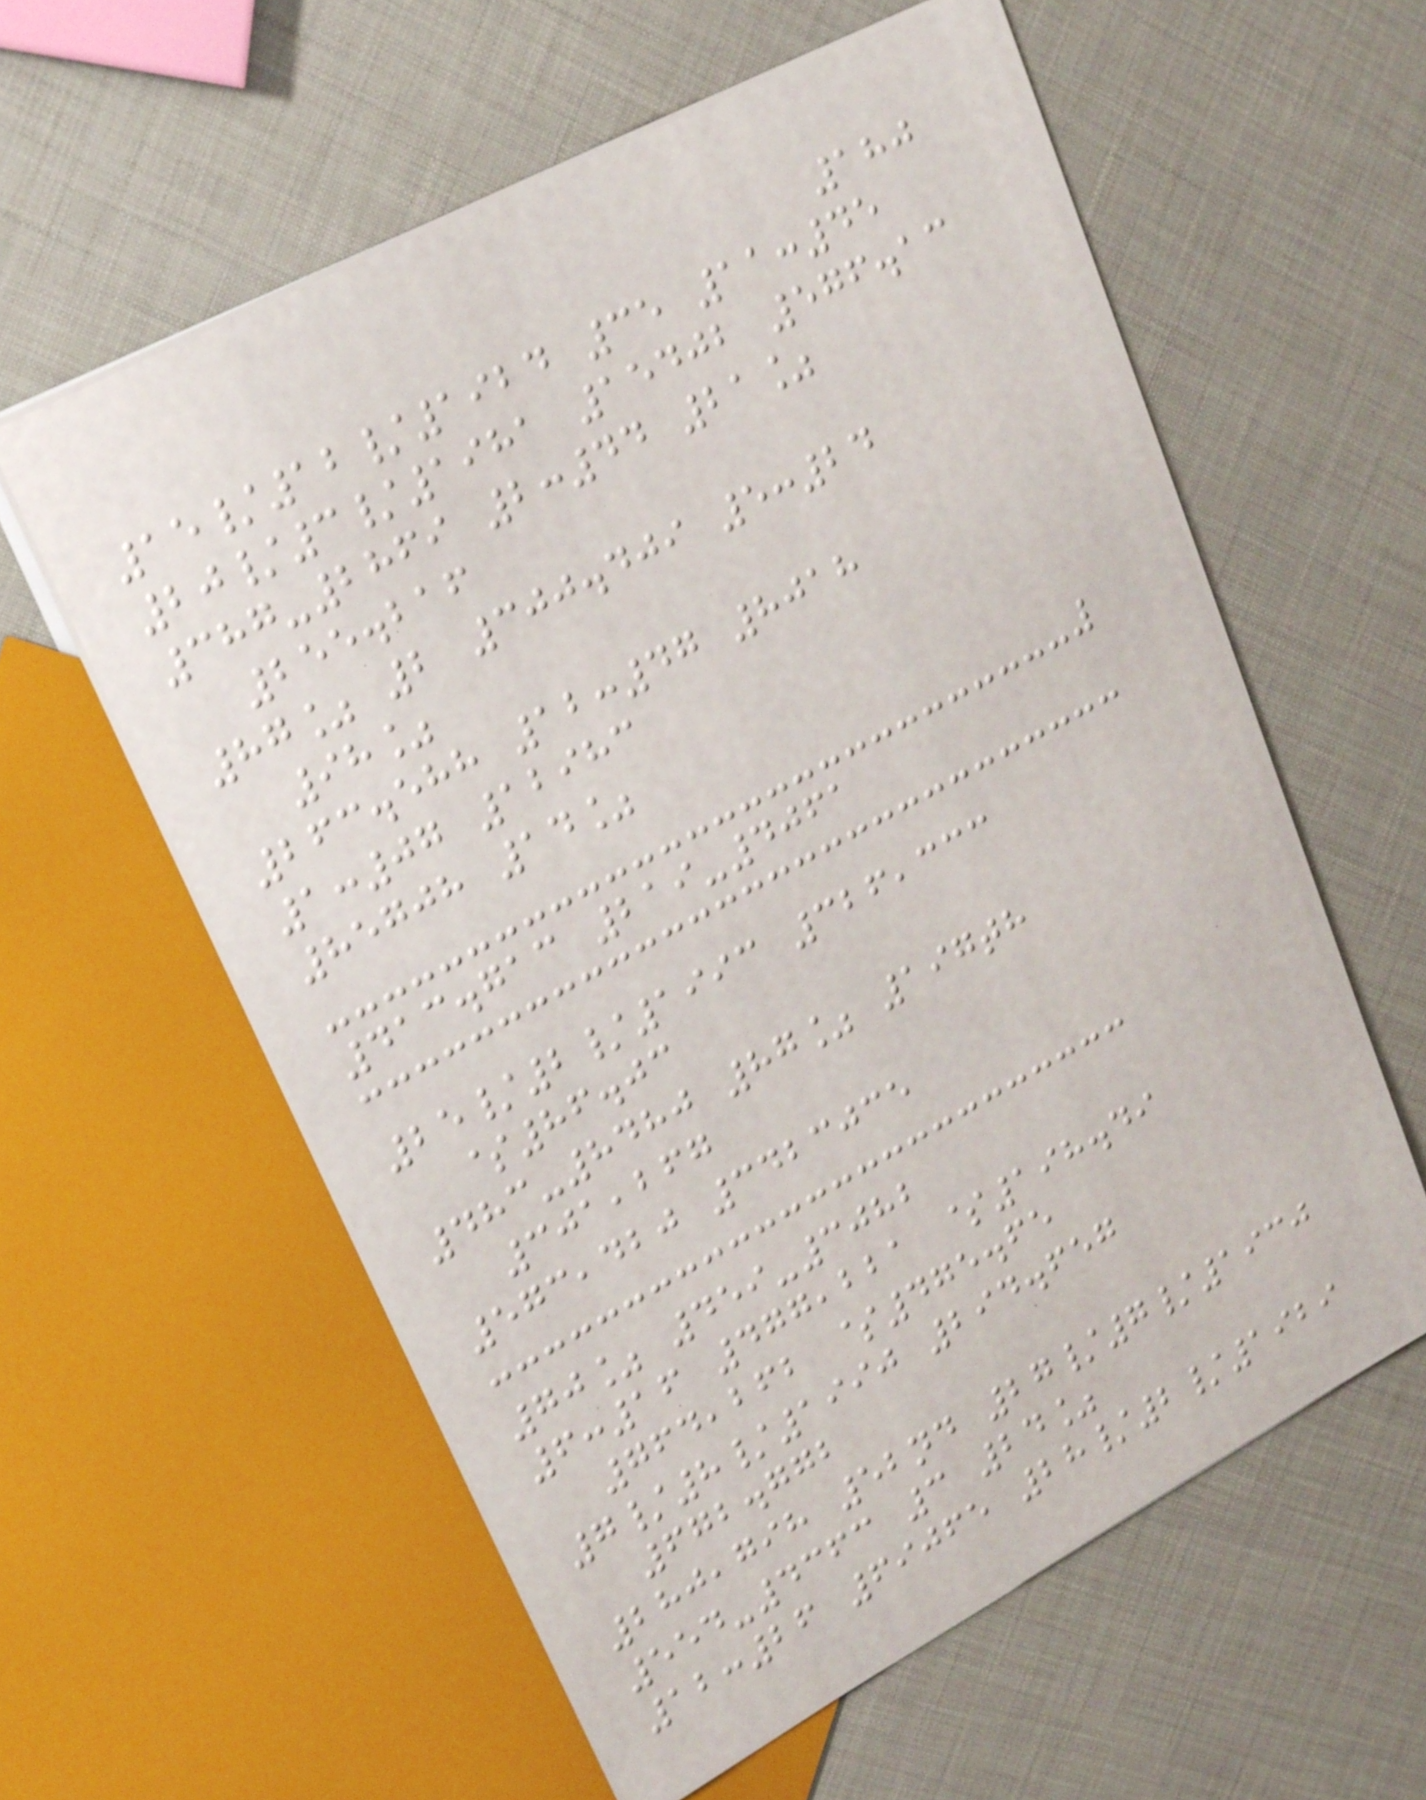180
15/12/1924 35 11:45
20/3/1981 15402 576.13
387-2869 2:44 21%
255.216
87% 2 300.409 5:24
98%
263.588 12:47 8018
1:07 12983
85708 14%
413.713 219-4061
25/2/1993 326,333
$86.03
483-8480 87% 197th
301,267
573,420 3423035
70% 459-3082
6:16 477,221 $198.49
764,262 $475.65
7/8/1990 294.657
672.772
280,798 52nd 27/7/1930
554-4363 3 24%
12:26 69065 28/2/1929
